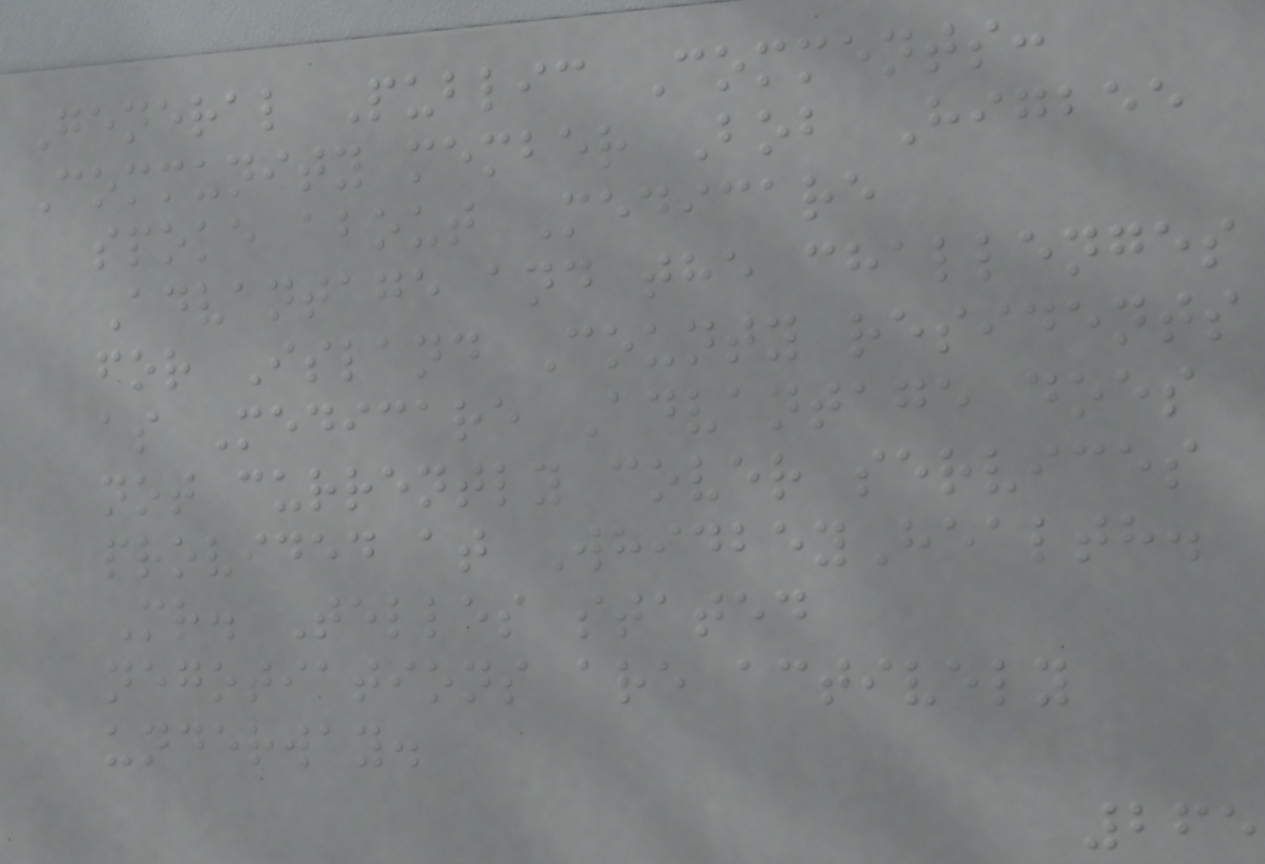General Public Comments:
Community member Bob Higbee
spoke about Medicare
Advantage and the challenges
for Island County residents
as Medicare Advantage does
not currently cover services
provided at WhidbeyHealth.
Mr. Telles stated
negotiations are actively
underway.
265
